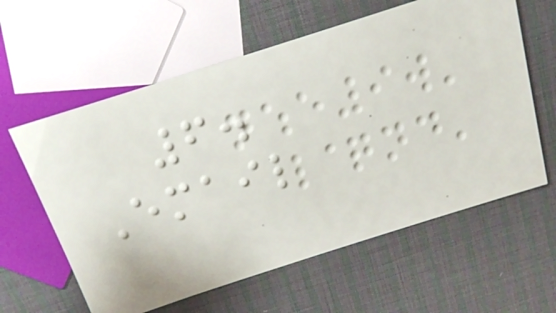6.
Email
